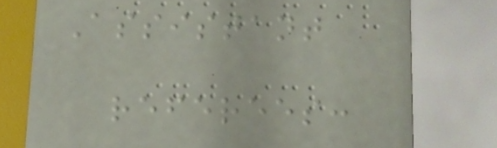Assistant
referees:
